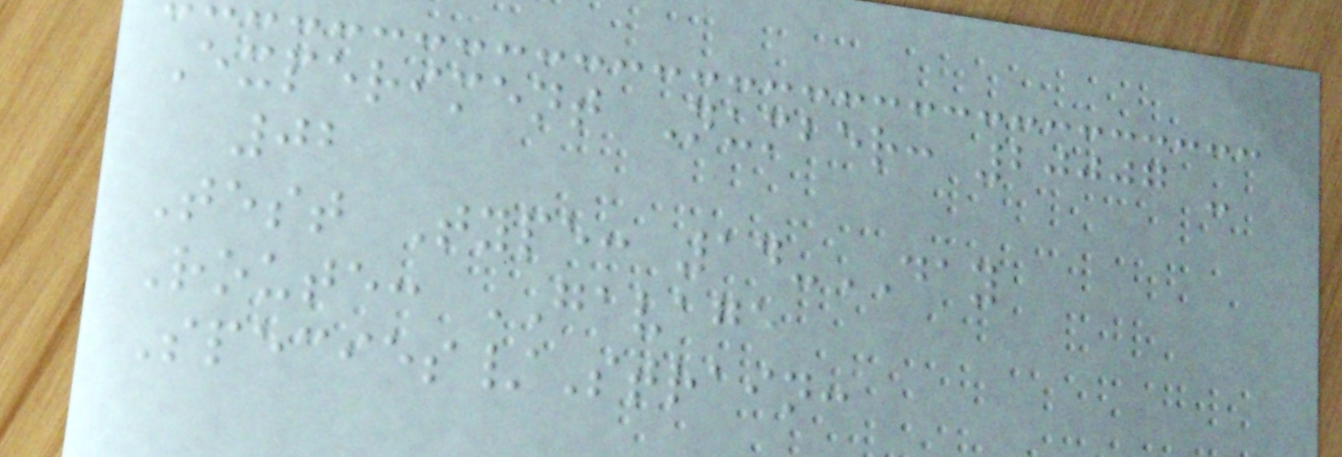Experiment Number: 20007 -
02
Test Type: 14-DAY
Route: GAVAGE
Species/Strain:
